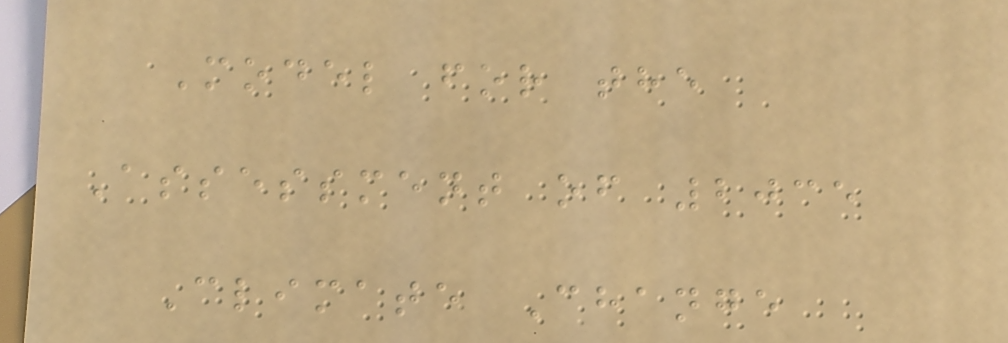Model for the
Assessment of 2035
Climate Change
